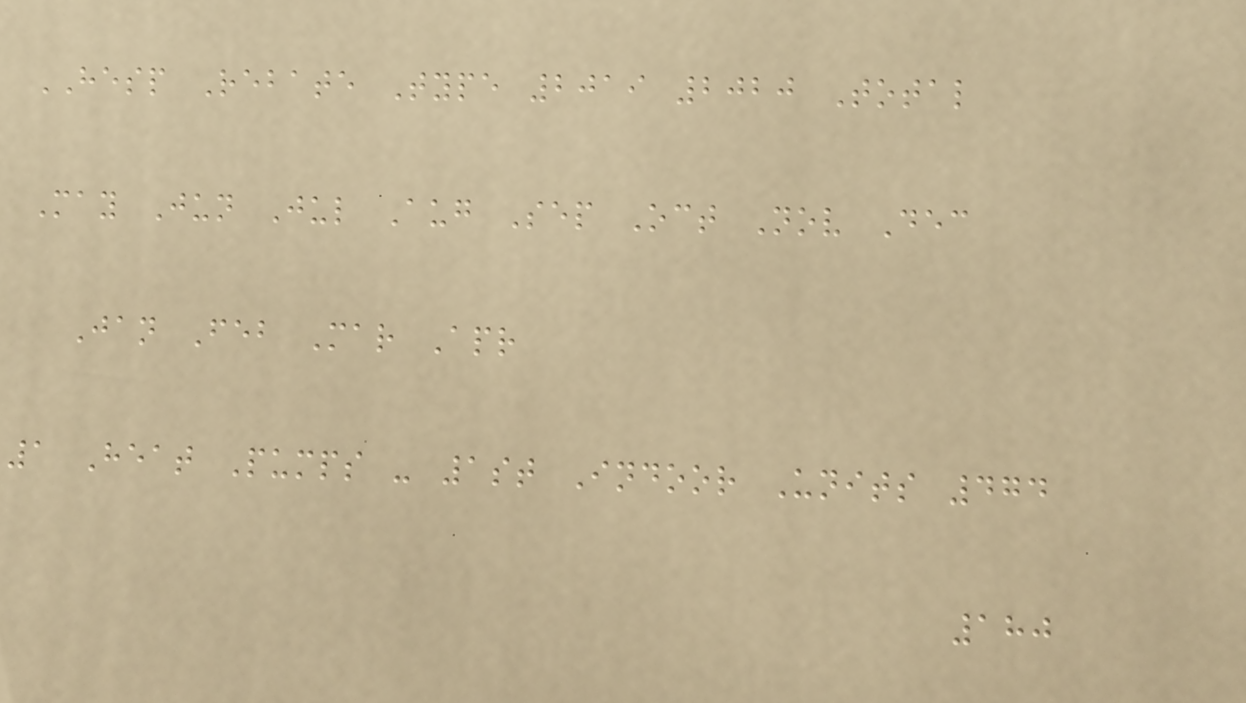HESP Rebate Type 2019 2020 Total
May Jun Jul Aug Sep Oct Nov Dec
Jan Feb Mar Apr
1 Heat Pumps - 1st Indoor Units 474
180
